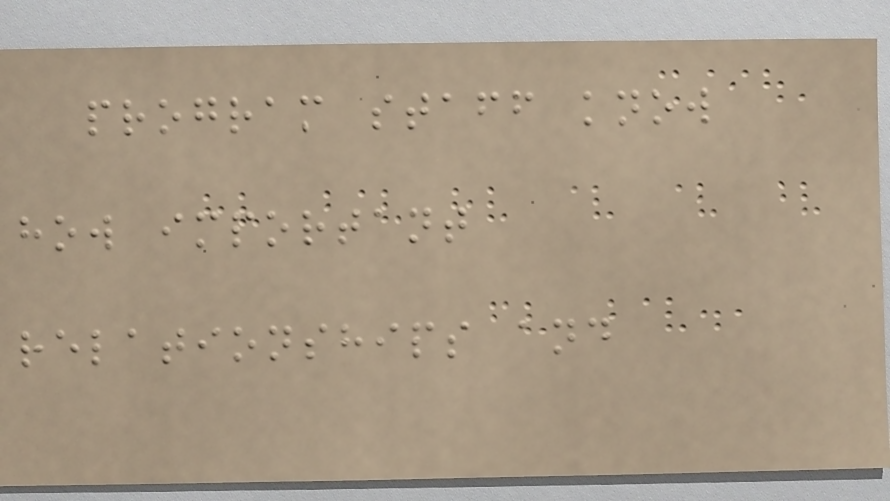program staff know
how important
relationships and
